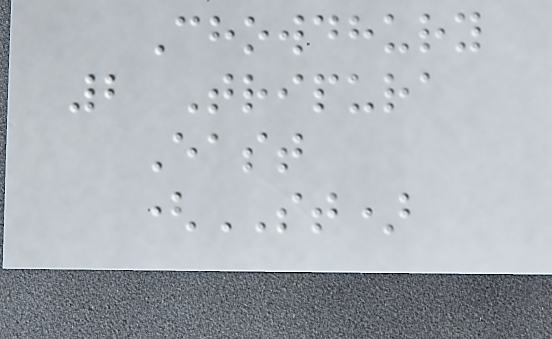Chowdhury
2 Tripura
East
(ST)
